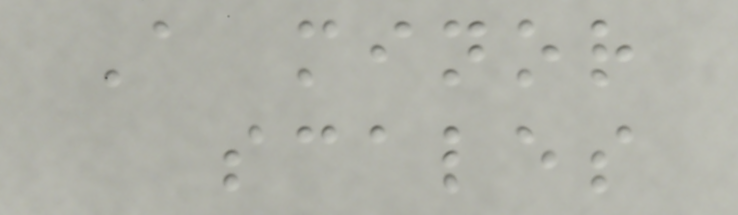A minor
scales
